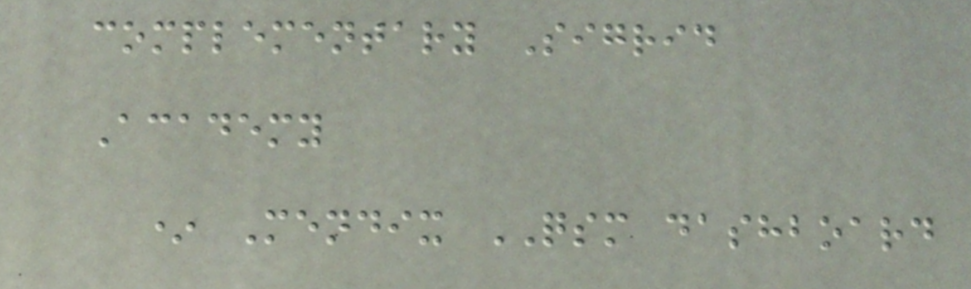complementary Sigrid
Academy
* Mendix QSM dashboard
